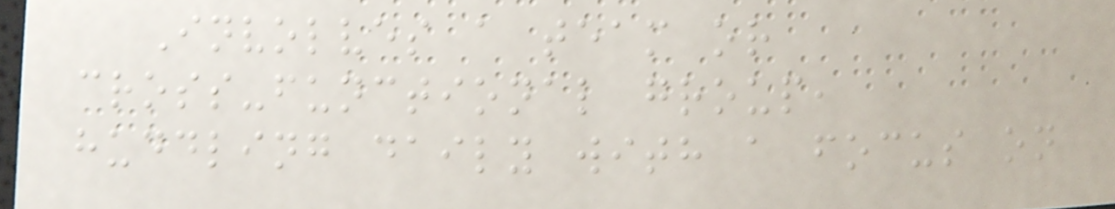Involves a team or
cross-functional group,
huddling daily with a focus on
